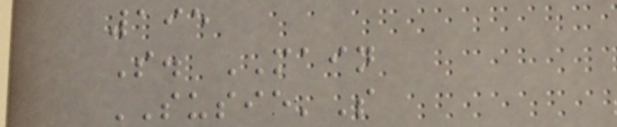195
S. MAIN
SUSIE'S
